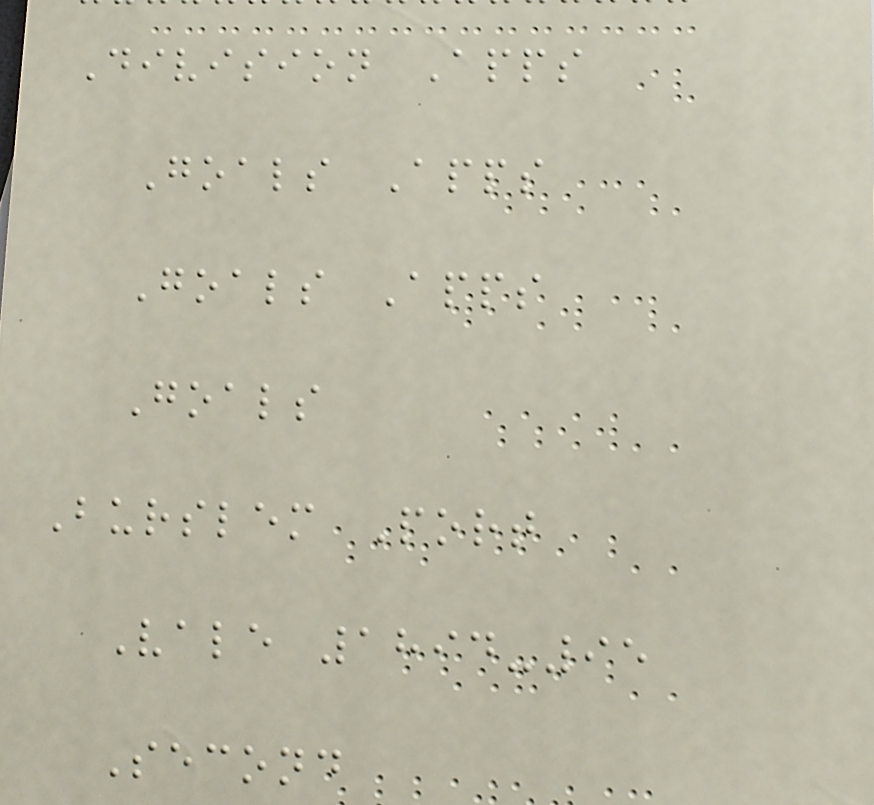Division Apps
Goals Apps
Goals Apps
Goals
Burslem Port
Vale 1894-95
Second
